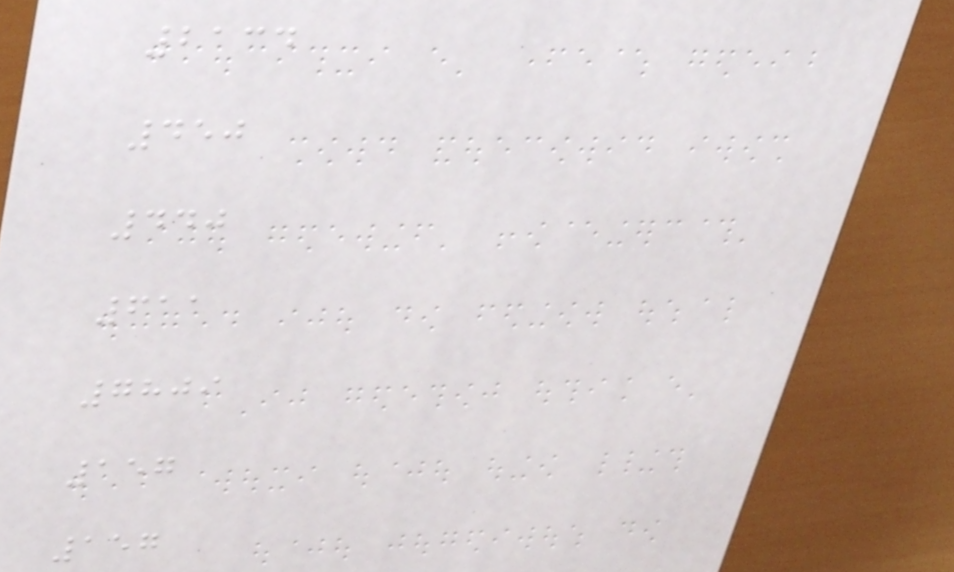2134
450
440
611
7809
157
157
